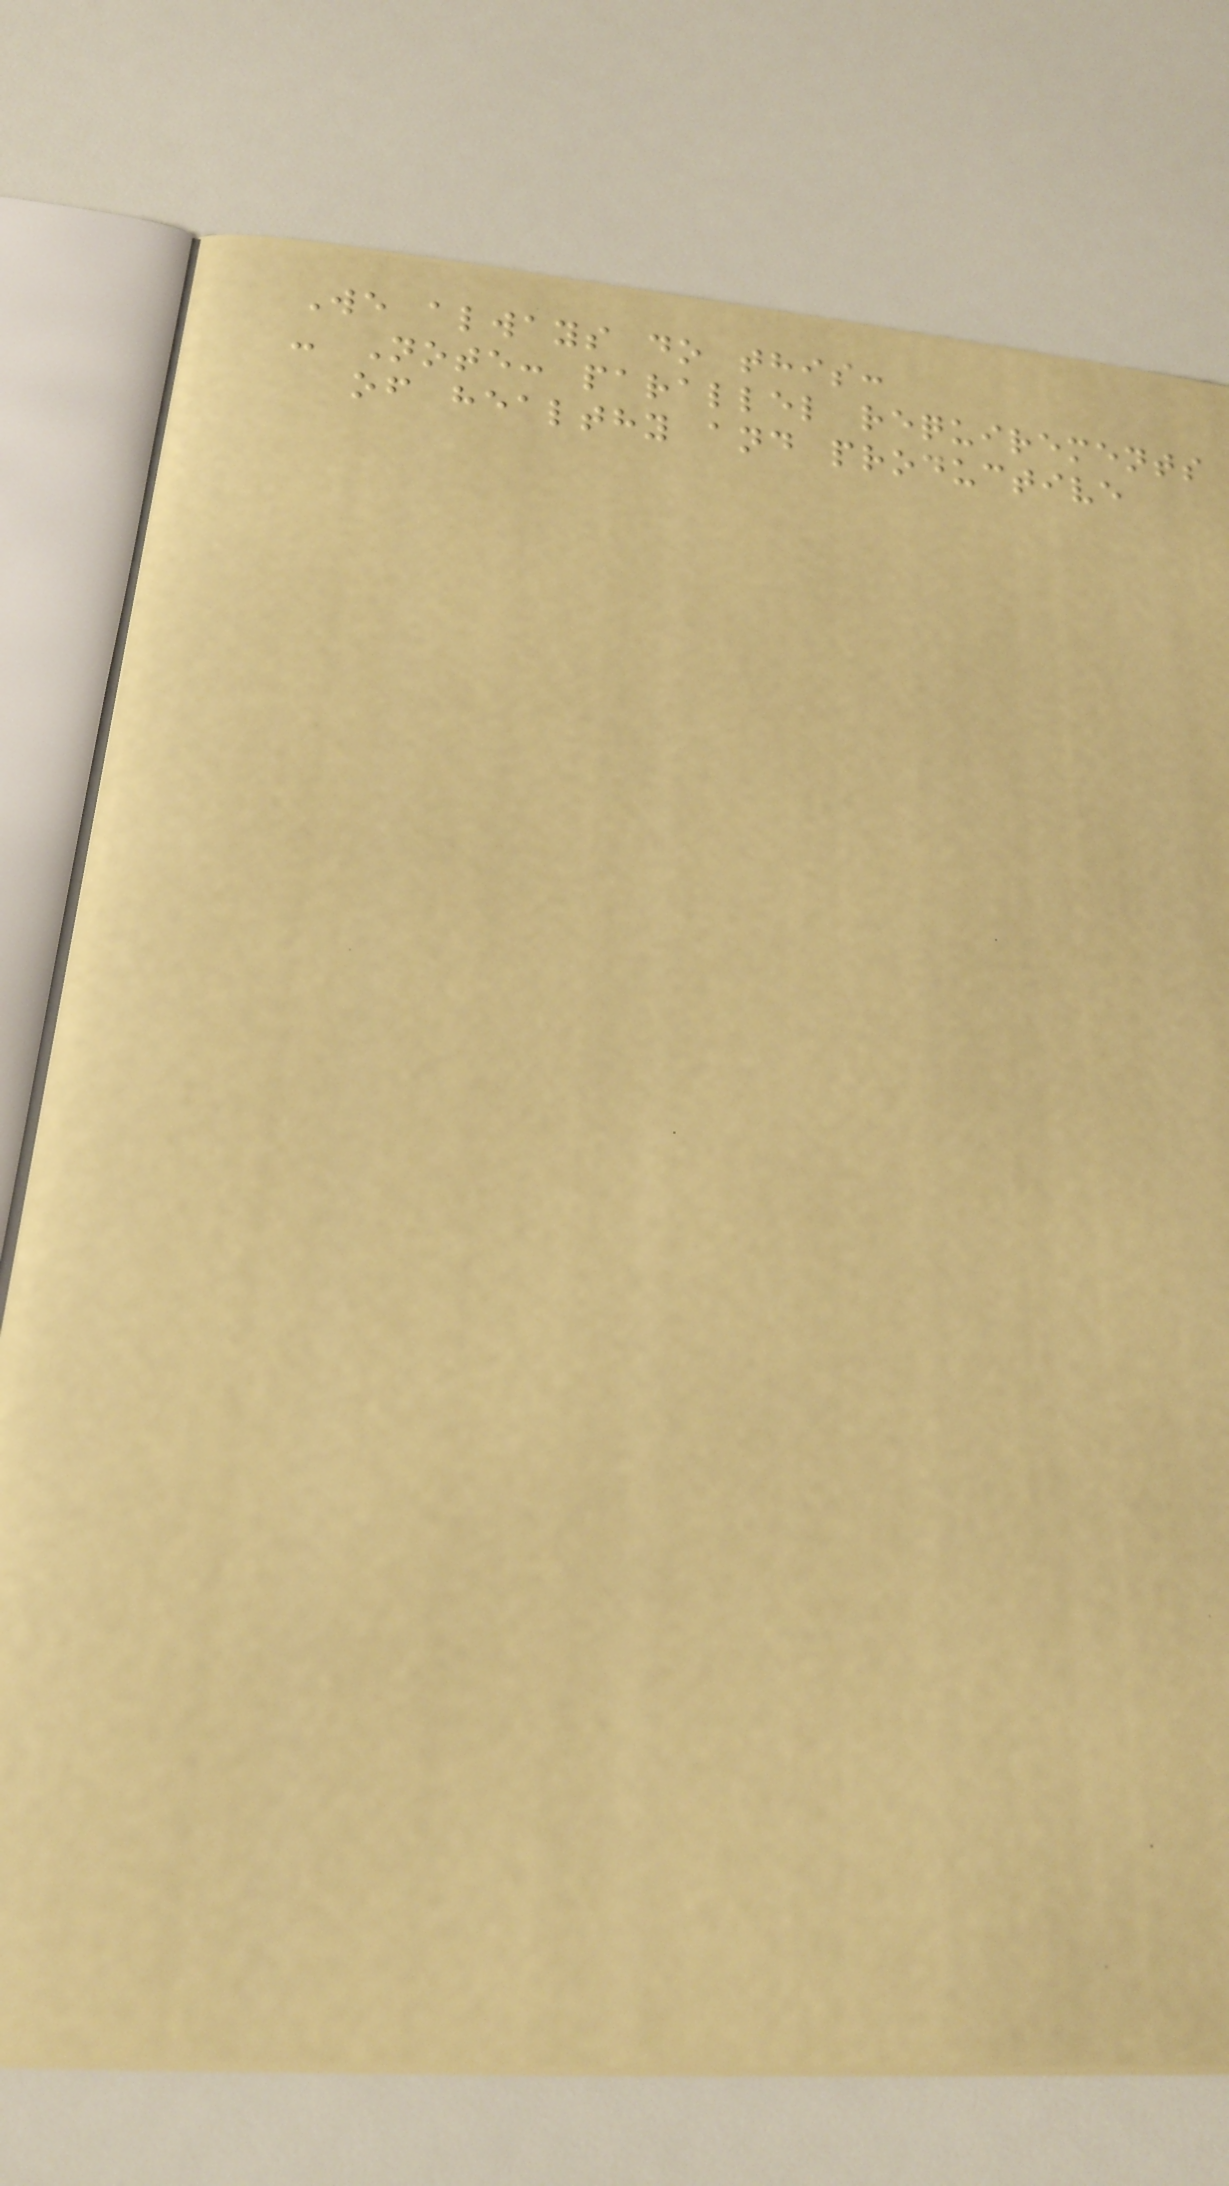We always do this:
- Note: parallel requirements
of healthy and productive
